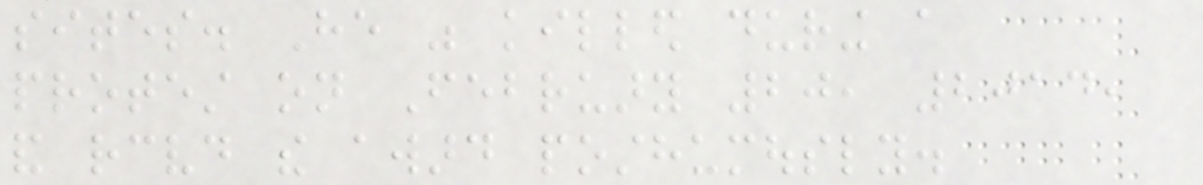sites. He was killed during a
protest on February 20, 2014,
and received the award posthumously.
